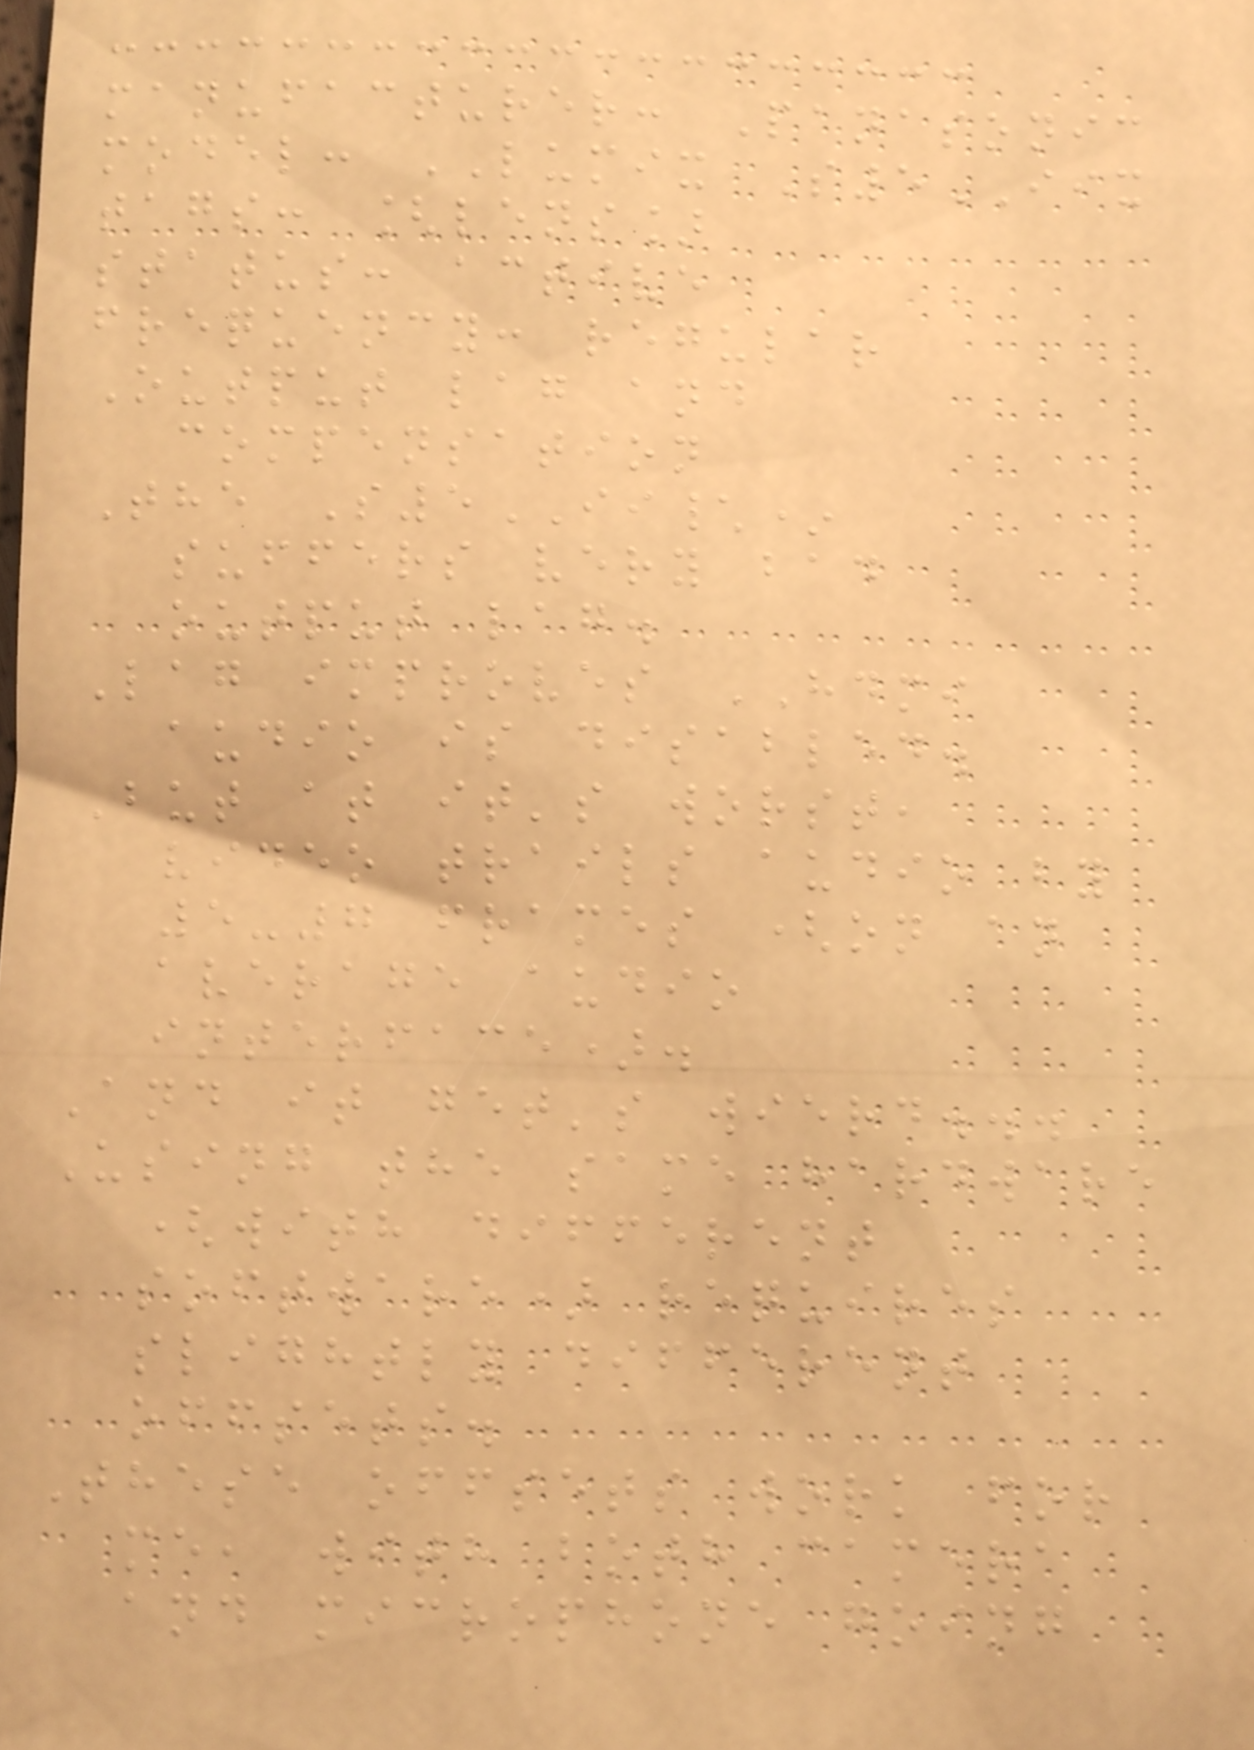manufacturer: Panasonic
model: LUMIX S5IIX
tags: [lens]
status: active
frequency: regular
Output lag and
compensation
The S5II\*
suffers very bad
output lag.
Lag improves HDMI
audio is disabled.
But at it's worst,
video trails audio by
5-7 frames (on an
average audio
interface).
And it get's wierd...
Using the same hardware
(with different
software) requires
slightly different
offsets.
These offsets work for
me, with both camera
and microphone going
